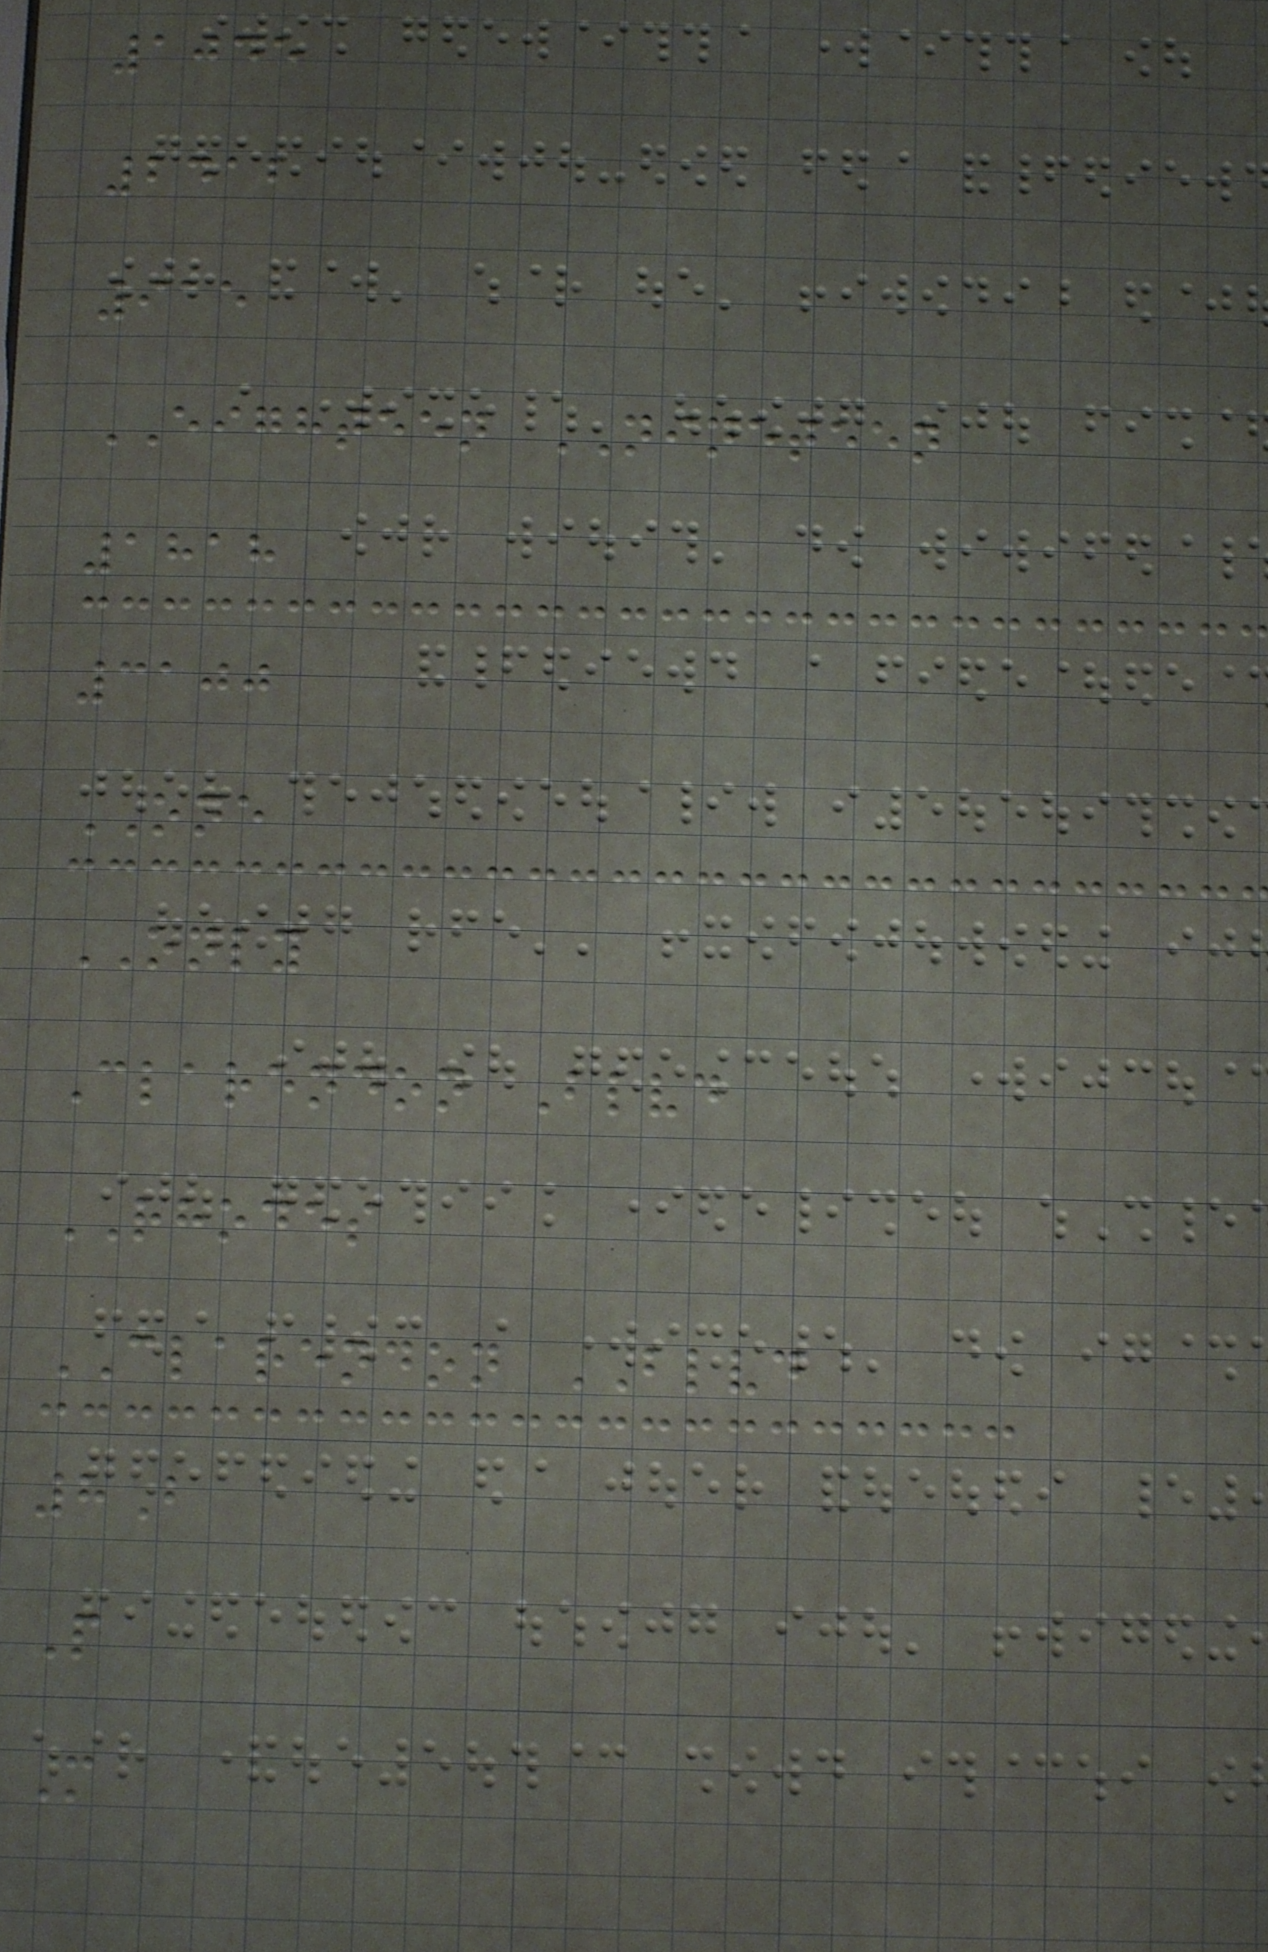1045
2412
915
EIGHTEEN NINETEEN
1818
3100
ONE
ONLY
Clarendon Blvd
RHODES
CLARENDON BLVD
8B
P
M
